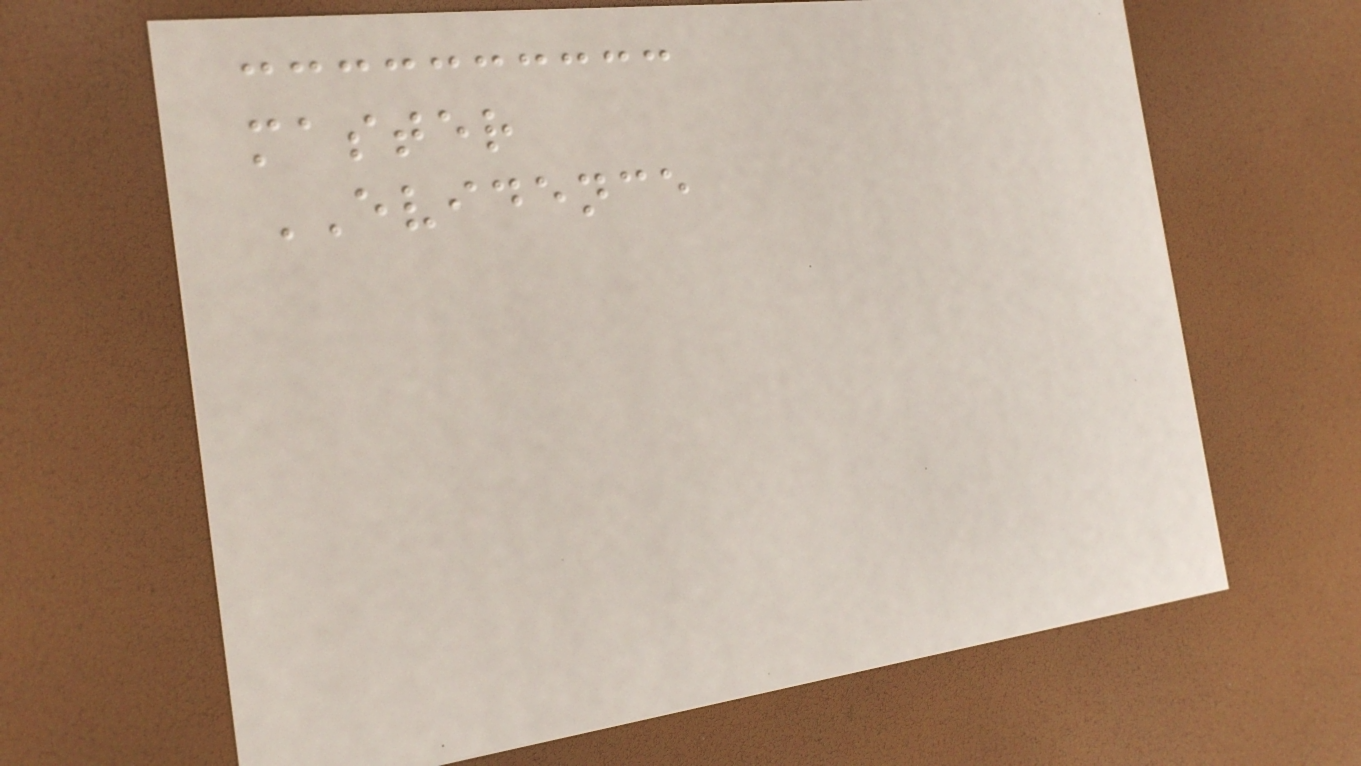master
EVIDENCE
